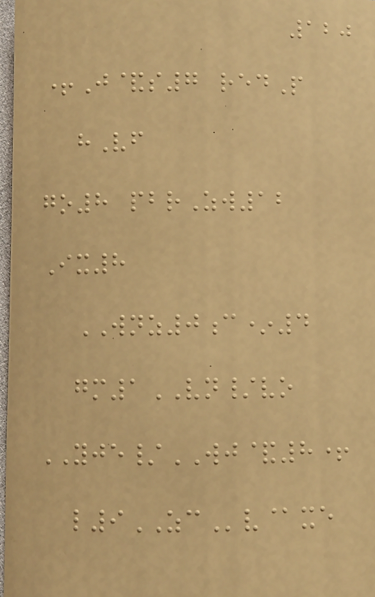120
+J&s7 redP
hVf
go8 pbrZw12
Ix8
WNZ0c*4
gm1VN/vo
YJE/WJ&8+
l9ZCv@xe
